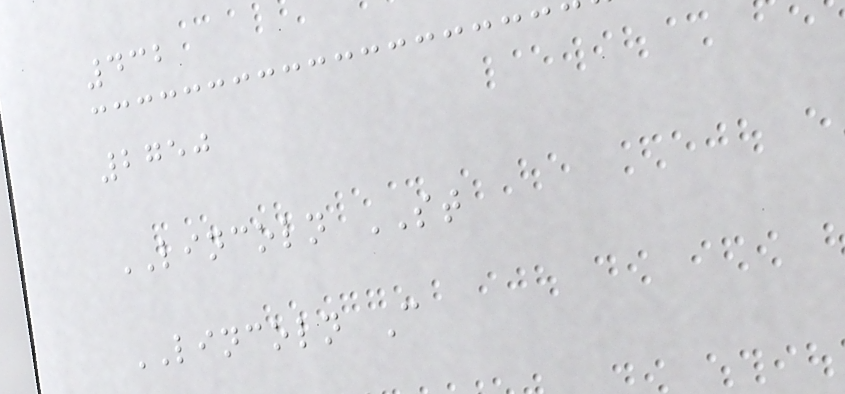432
2750
LINCOLN ST
LINCOLN C
